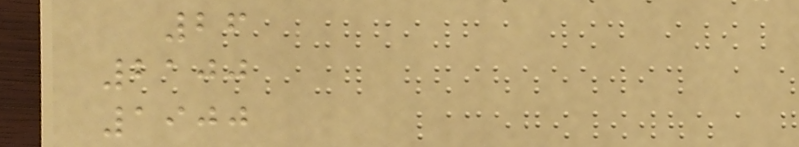26
2100
1900
